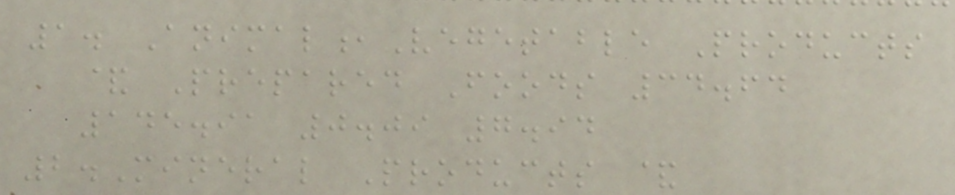1. Animal,Vegetable Products
& Prepared Foods 34.64
145.91 0.09 7.94
2.Mineral Products &
